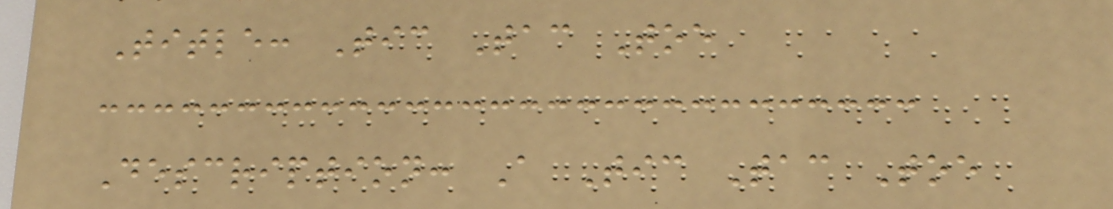Title: Tic Tac Toe
Description: A Tic Tac Toe
